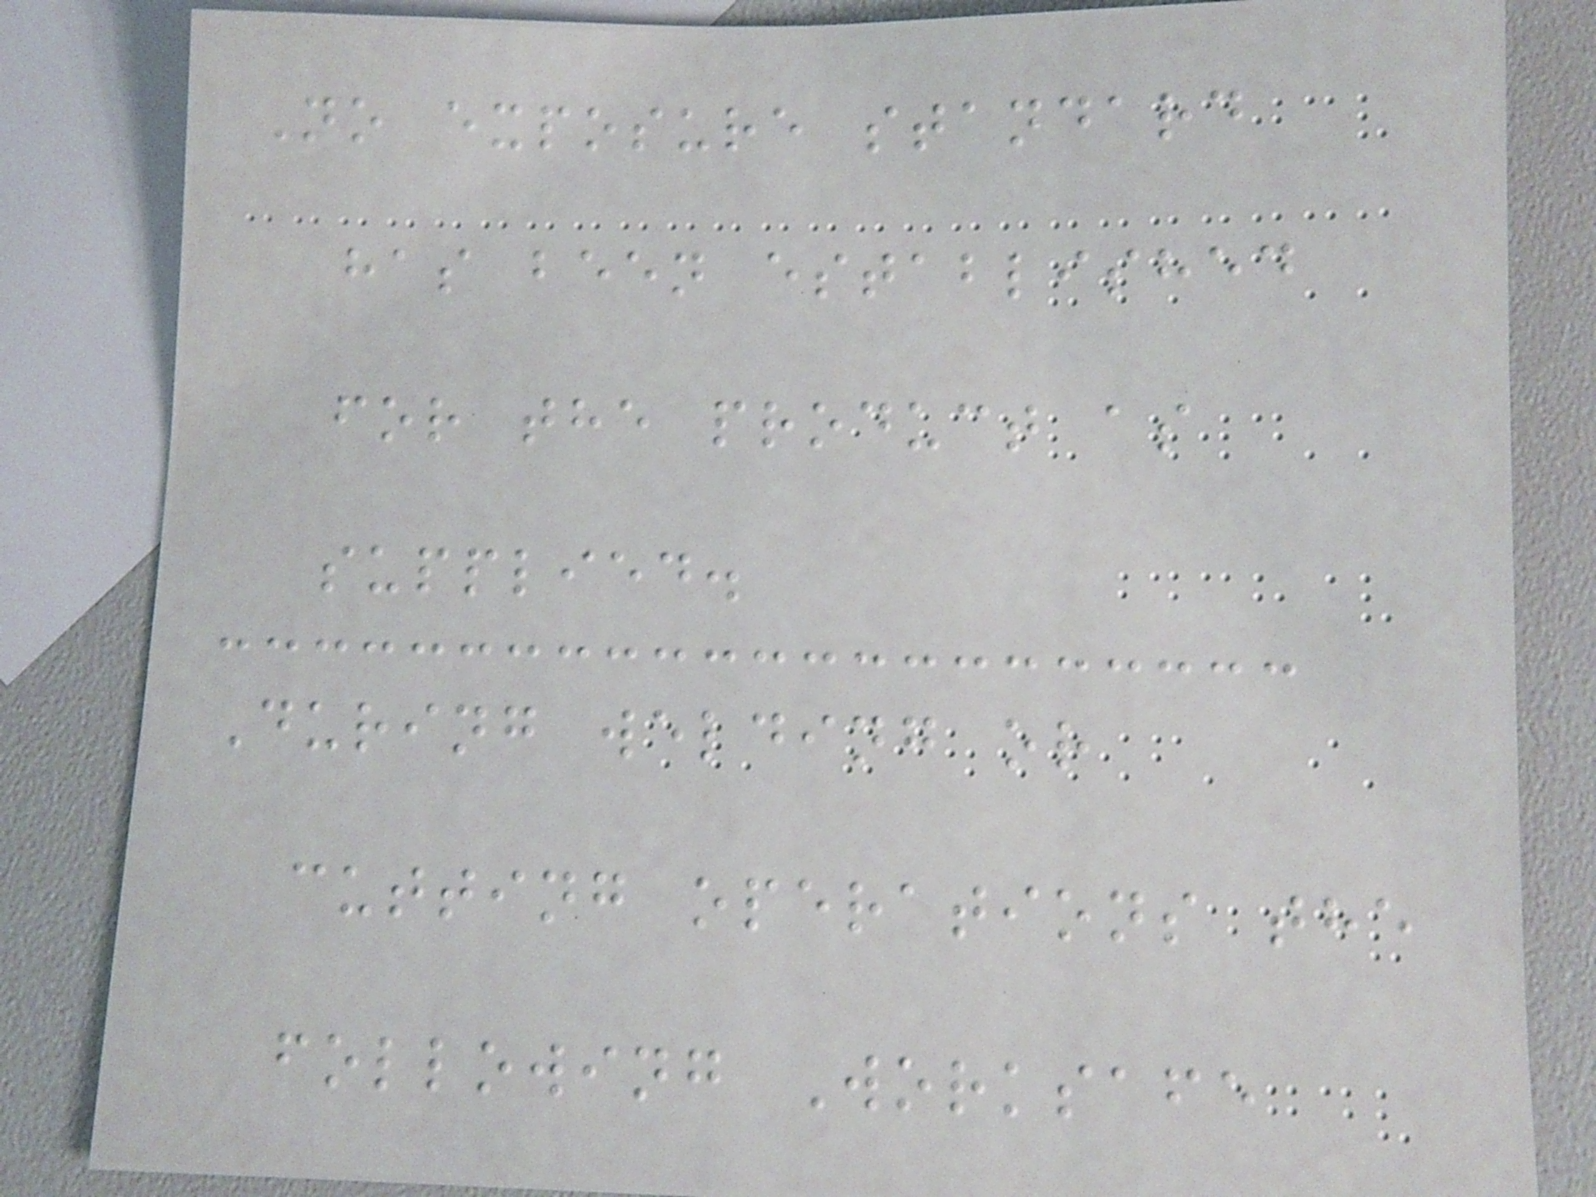No exposure standard
has been established
for the product as
supplied.
During welding or
cutting operations the
following Worksafe
